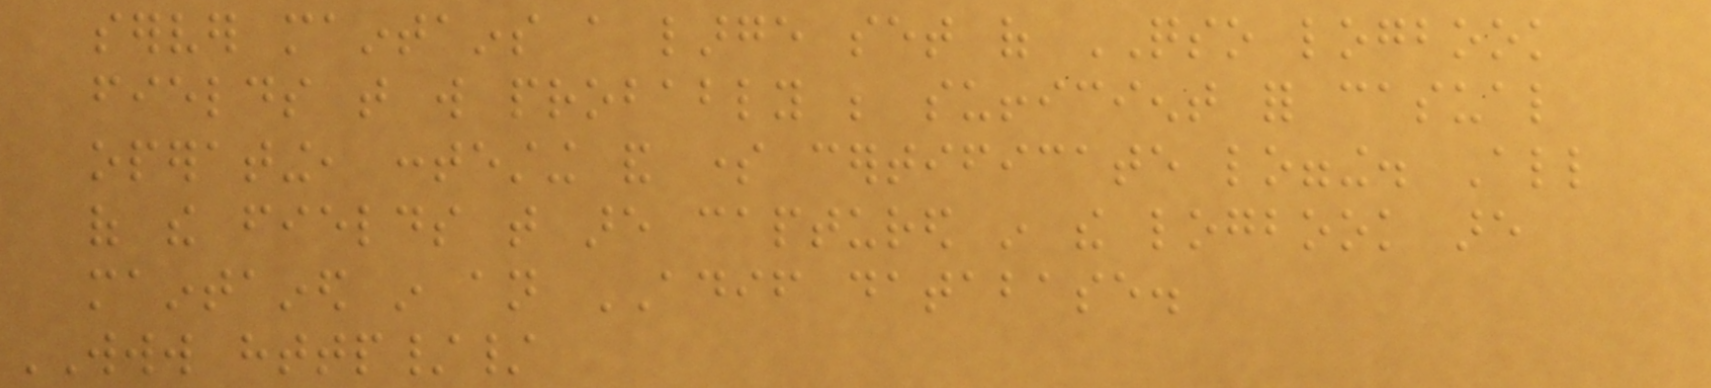server maintains a large set of QSO logbook
fields that will probably be sufficient for casual
operating, contesting and some certificate logging. All
of the fields that are captured in the logbook are
maintained in an ADIF database.
WWW http//
